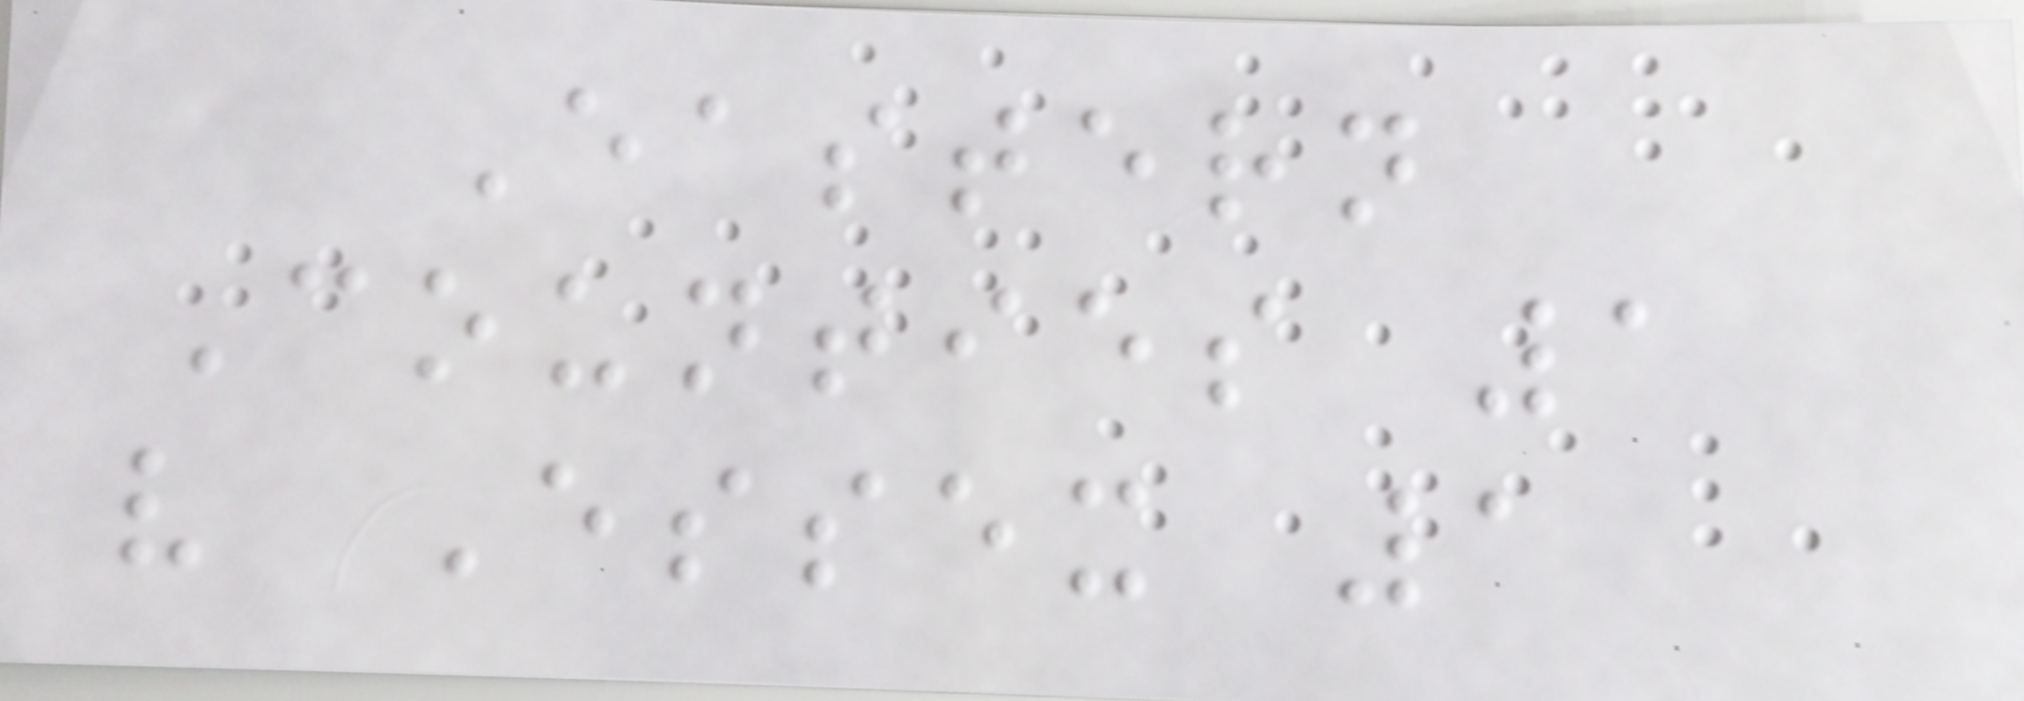Eastern
Counties 1
v Essex 1
